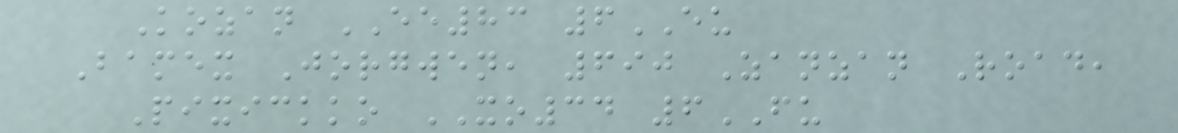Kozan EE83 6EU
Bamex Jorgwen, 690 Zanzan Road,
Pixickko XO34 6FU
